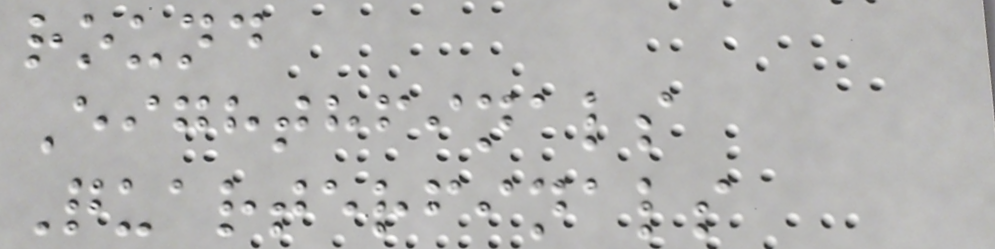round
Eighthfinals
Quarterfinals
